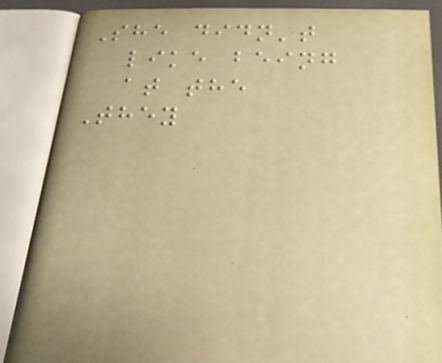She didn't
like being
at the
They
